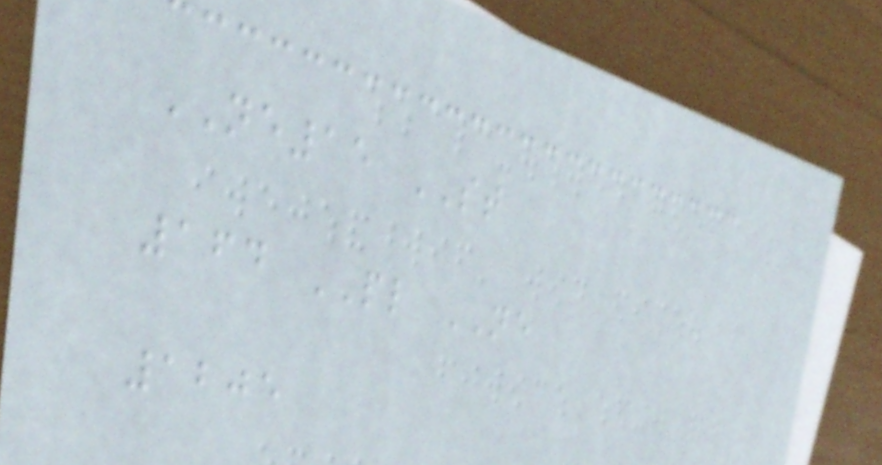NE15 ST
164 PL NE
1205
